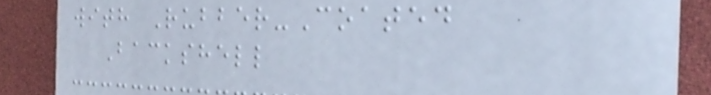with Rubber-Coated
Backshell
